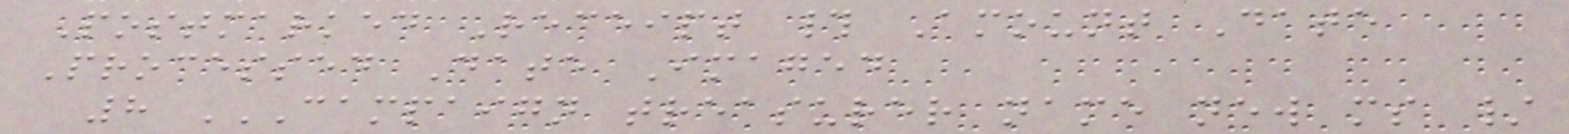Postmarked Receipt # Amount Date
Processed Date Imaged
8 CAMPAIGN TREASURER NAME NEW MS /
